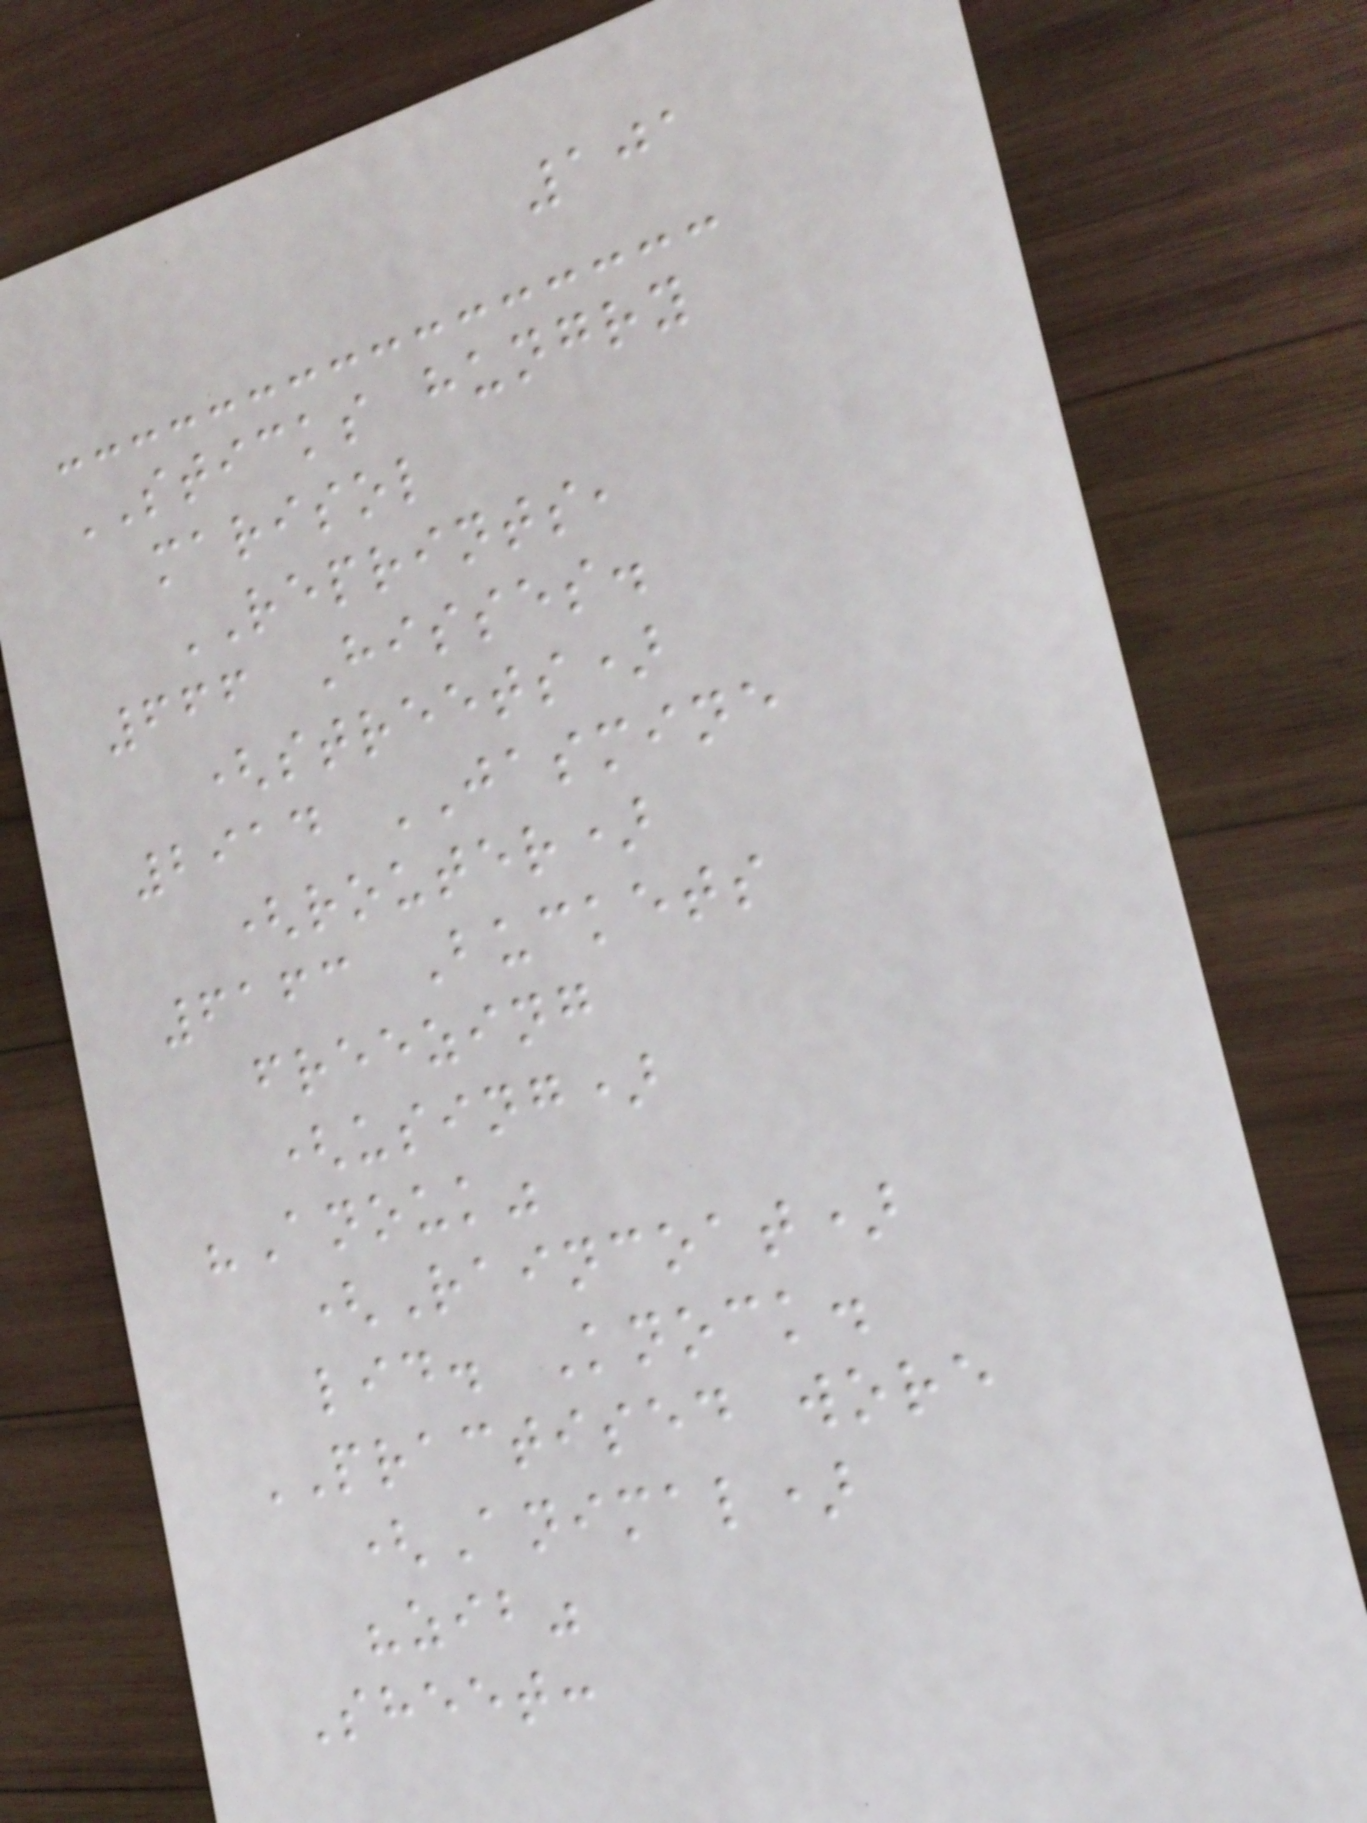101
STICKS hungry
marisol
REPRINTS,
666 Hisses.
(streets)
2914 JASMINE
(router)
6163 Buckets
freezing
(using)
"Anouk"
(Raincoat)
lid. Knock.
PRACTISED wore
(Animal)
"zib"
Sheet:
